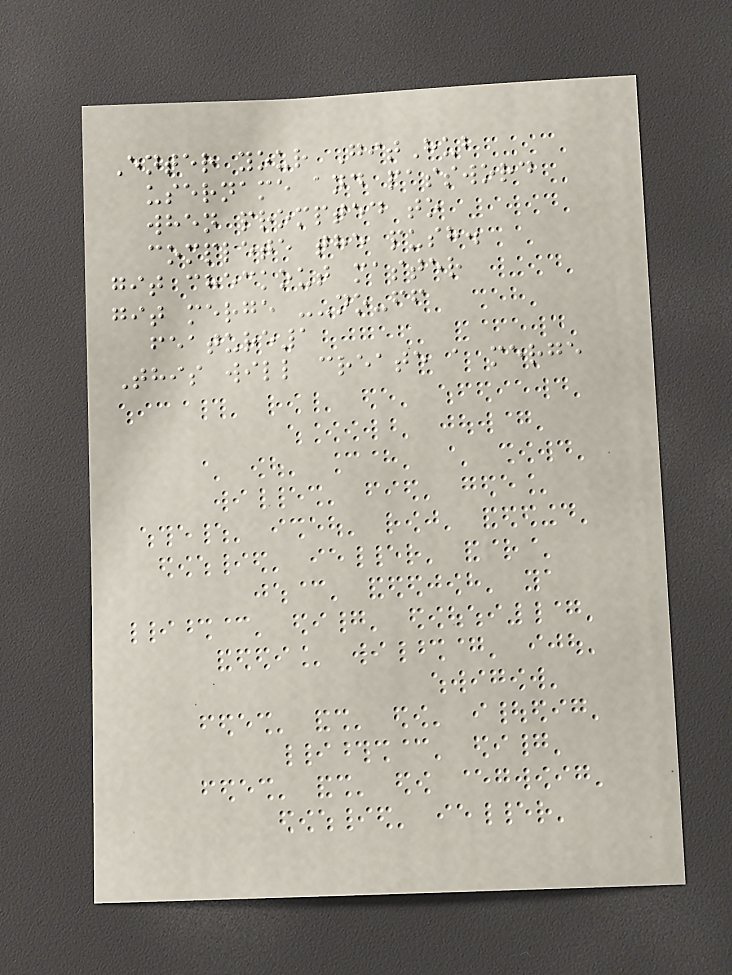Enter your GitHub
username and password
when prompted to
complete the push.
git checkout master
git merge --no-ff
feature1
This will create a merge
